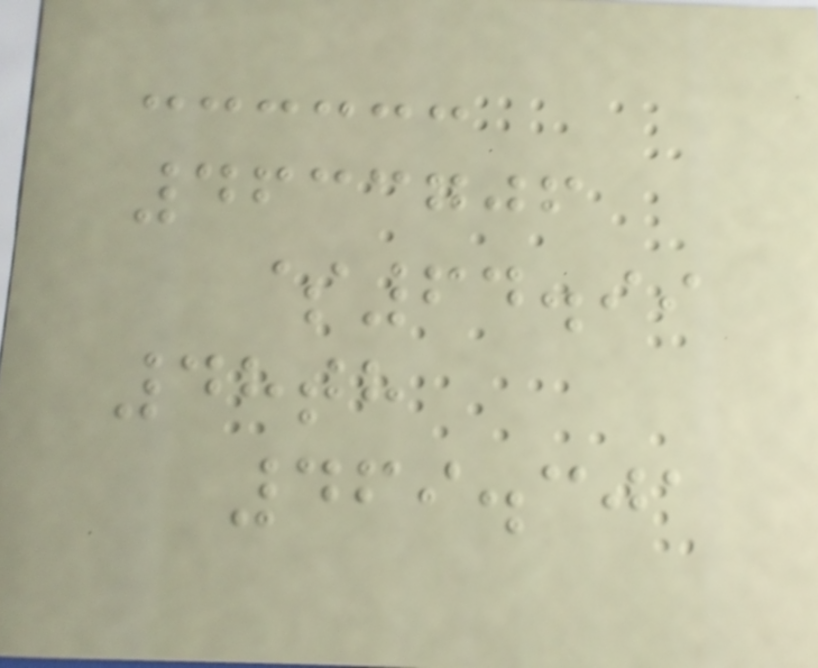4633706
$64.99
48th
469.301
